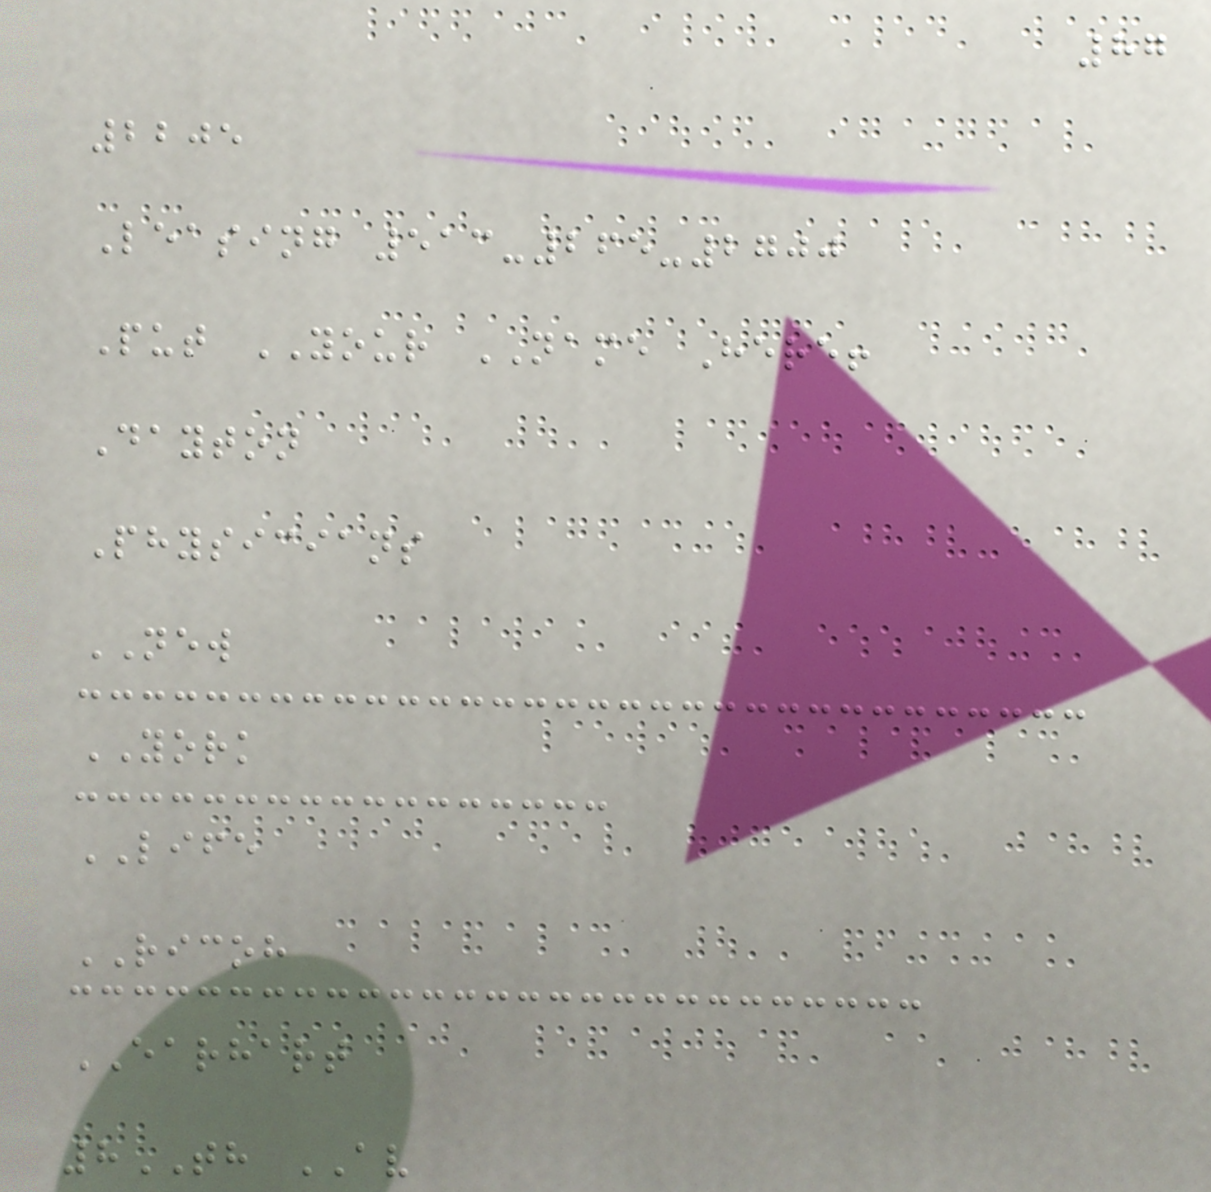87
2205
Leasing 513-265-2700
Put YOUR NAME Here!
Dayton
Physicians
NEW
YORK
LIFE
RICOH
EARHART
8TH AV
